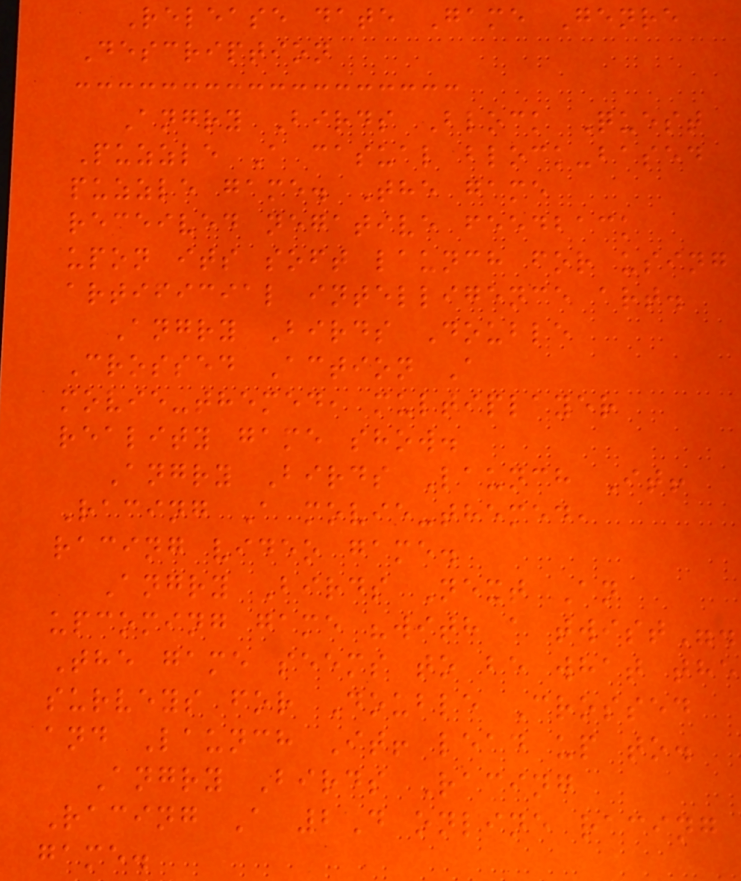Release date Game Genre
Description
Angry Birds Block Quest
Puzzle A casual block-based
puzzle game. The game
received negative feedback
upon its soft launch for using
artificial intelligence art.
Angry Birds Double
Crossed Action A
movie-themed, multiplayer
reality game show.
Angry Birds Launch It!
Racing A movie-themed,
racing video game.
Angry Birds Next An
upcoming game "with a twist".
The game seems to be what the
surveys for Double Crossed
and Launch It! lead up to.
Angry Birds Racing
Racing A 2D online racing
game.
